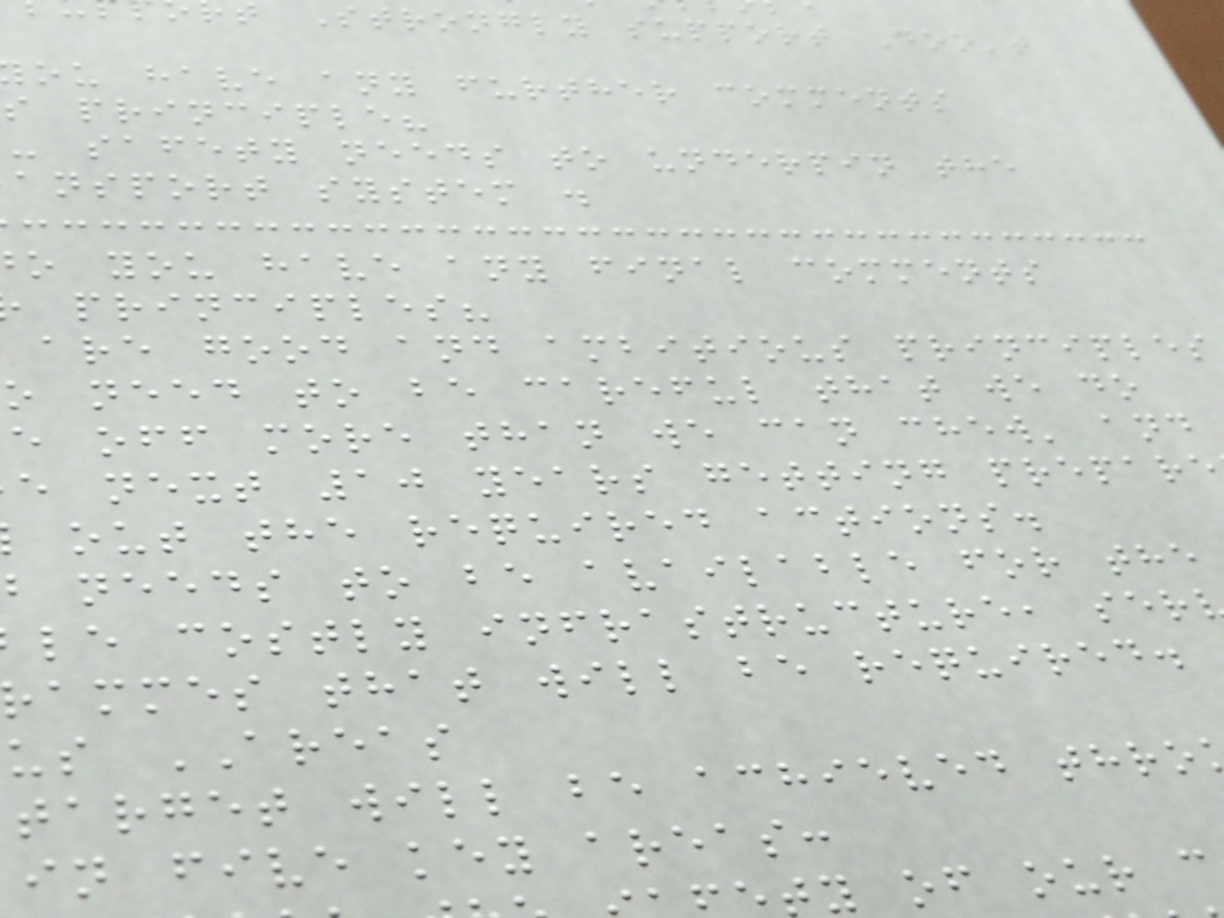Strongly support Don't
ou have any further comments
s principle?
- safety needs to underpin the
ansport system .
o you have any final comments
principles?
are good and ambitious principles
o need to be careful that we do
e off more than we can chew' and
e next 10 years getting prepare
out the required actions.
needs to be available for the
le costly infrastructure, ser
ammes that will be required.
us AREAS
target will be achieved thro
in five key areas:
y of our c
